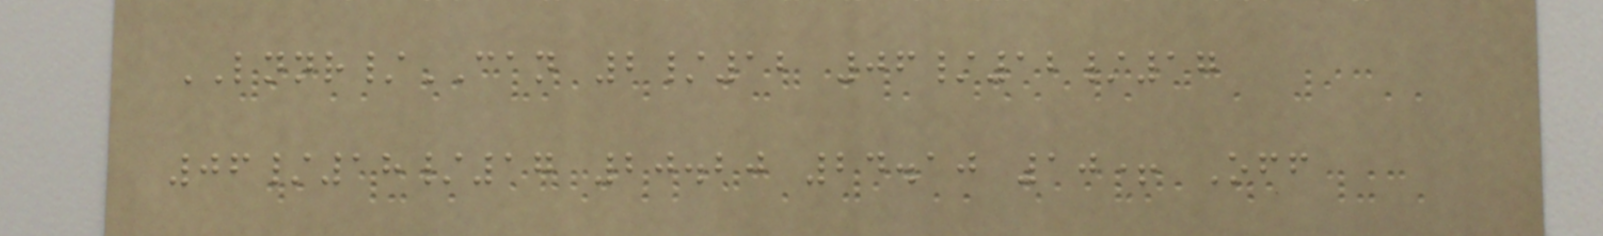LNNR/CAN 2/12 06/12/17
06/18/17 20.20 24.10 10+ Off
